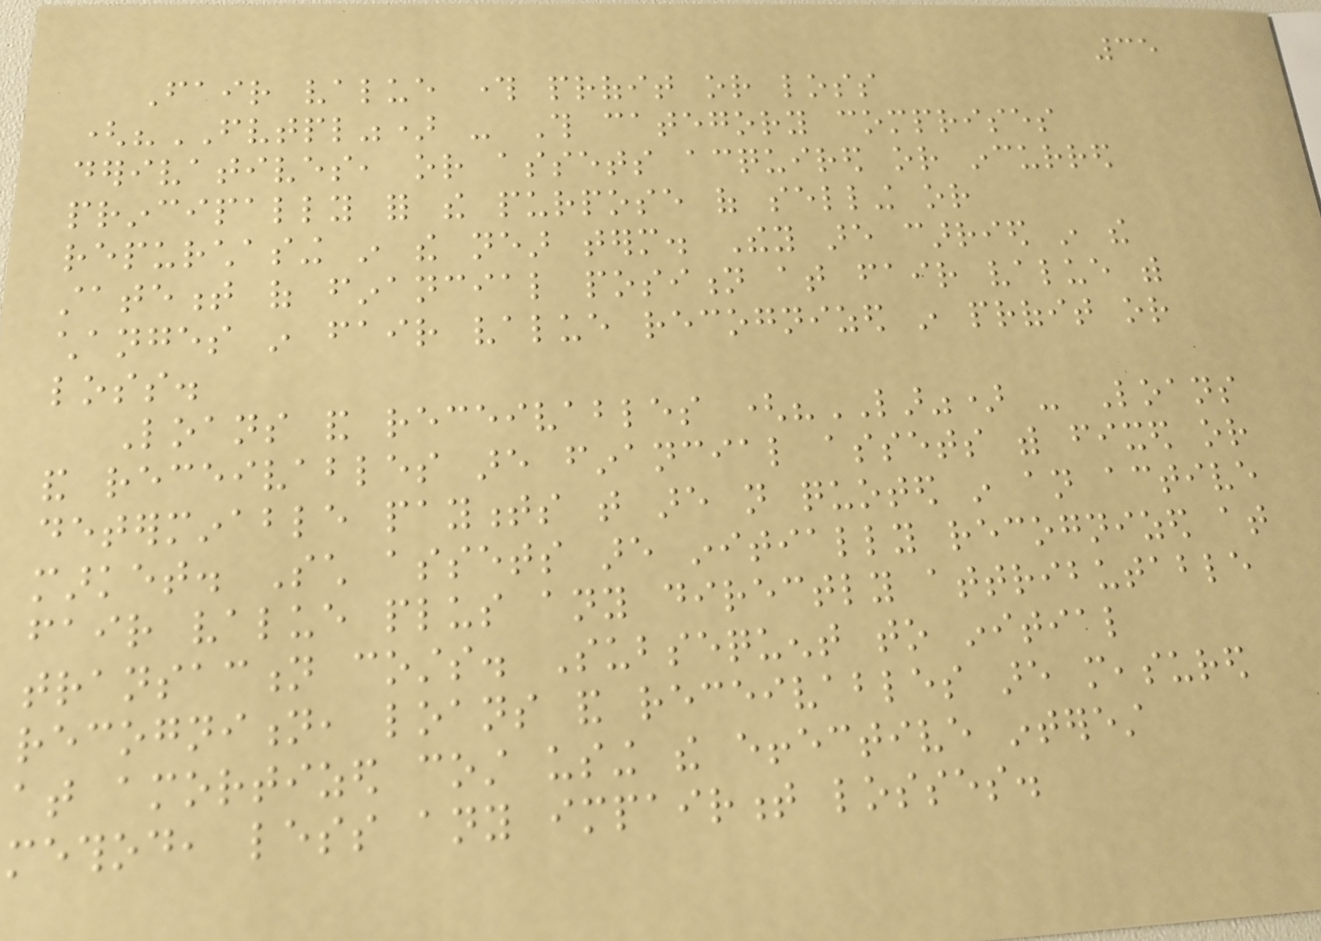35
Fair value through profit or loss
("FVTPL") - This category comprises
derivatives, or assets acquired or incurred
principally for the purpose of selling or
repurchasing in the near term. They are carried in the
statement of financial position at fair value with
changes in fair value recognized in profit or
loss.
Loans and receivables ("LAR") - Loans
and receivables are financial assets with fixed or
determinable payments that are not quoted in an active
market. Such assets are initially recognized at
fair value plus any directly attributable
transaction costs. Subsequent to initial
recognition, loans and receivables are measured
at amortized cost using the effective interest
method, less any impairment losses.
